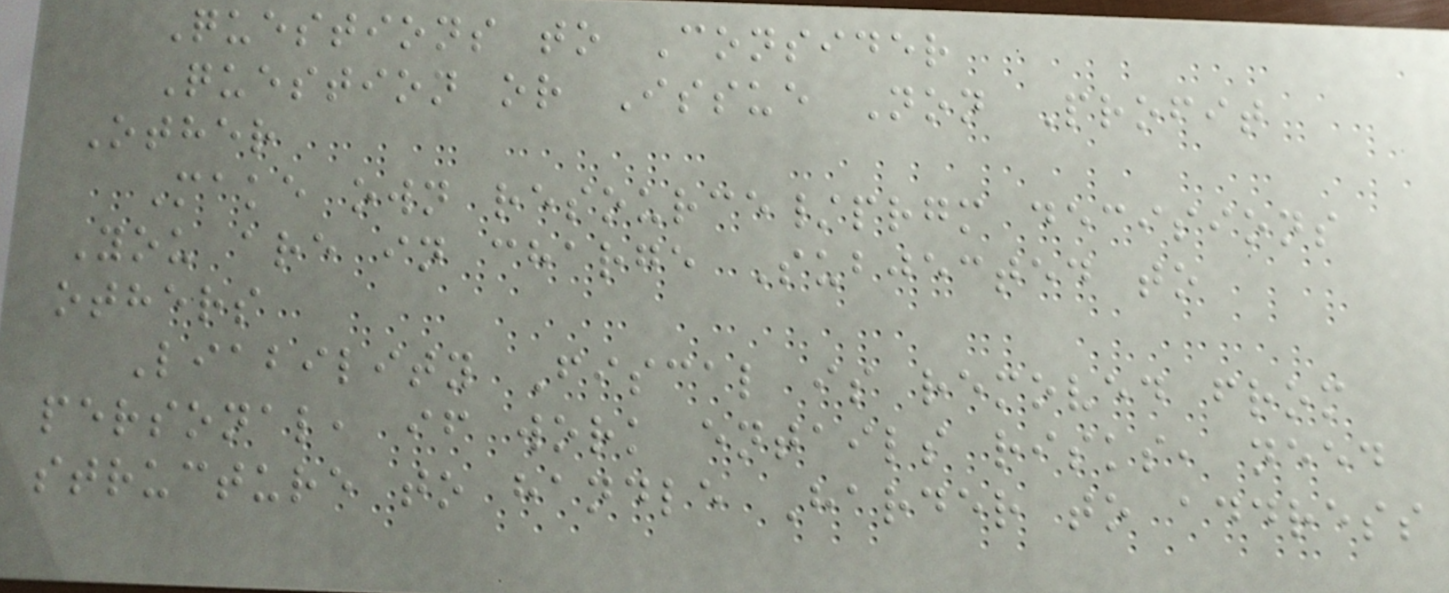Questions to Consider
Question or Issue Non Profit
Other
Make own resource/prgm decisions
You are in charge Subjected to
others
Liability Fiscal is removed from
personal, if work entails risks, need
structure to handle Harder to address
